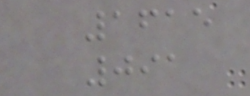1615
091
